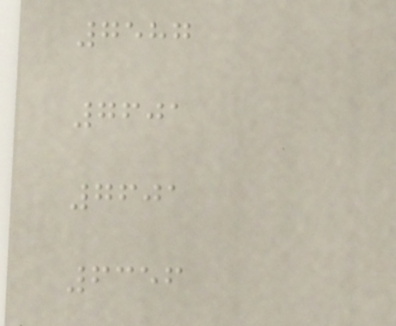7587
7601
7601
6356
